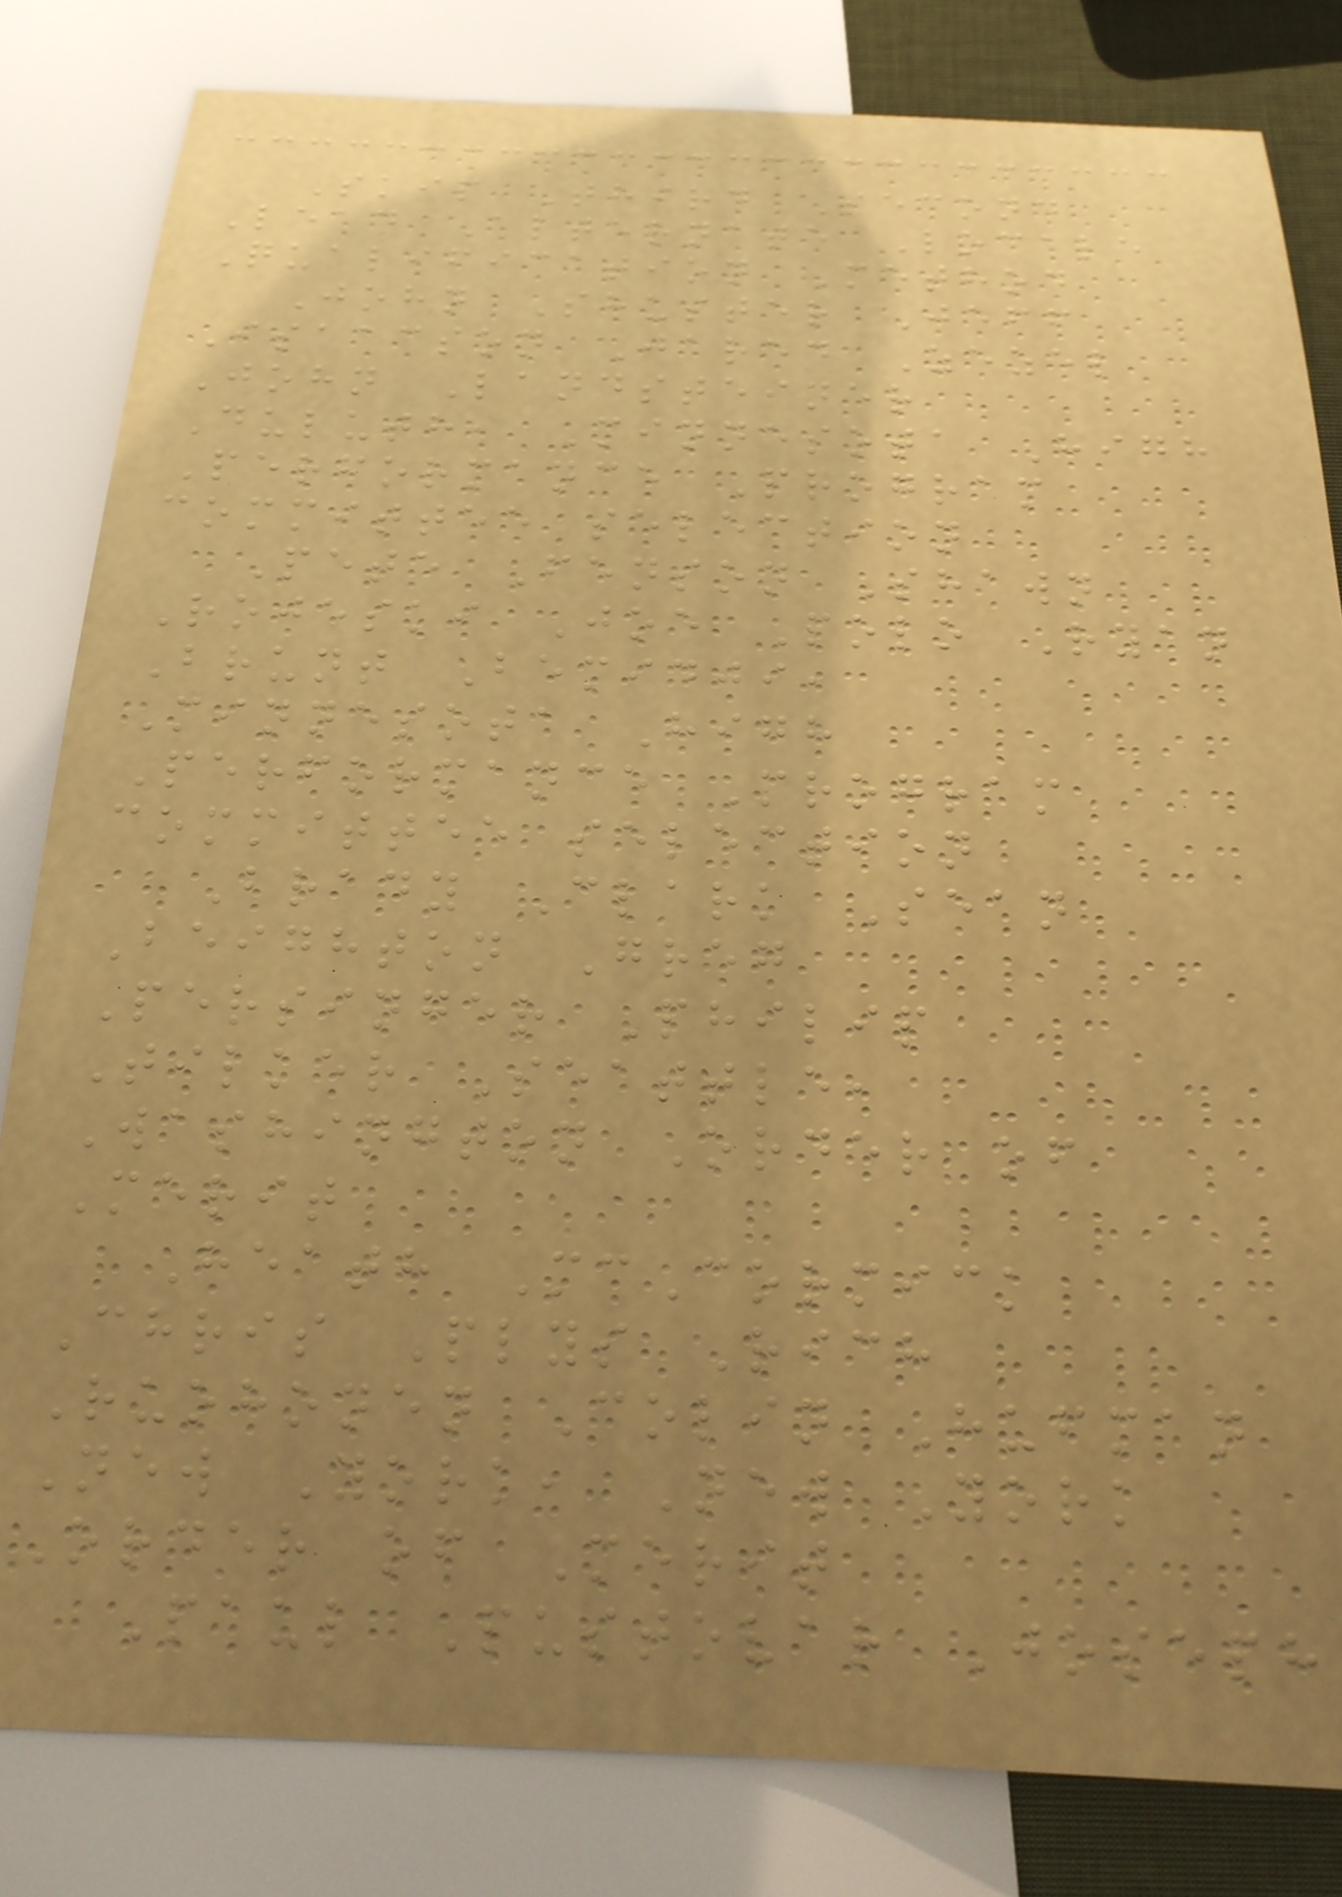Skip Third Second
Lead Alternate Locale
Qualification Method
John Shuster Jeff
Isaacson Jared Zezel
John Landsteiner
Duluth, Minnesota High
Performance Program
committee selection
Pete Fenson Shawn
Rojeski Joe Polo Ryan
Brunt Bemidji,
Minnesota High
Performance Program
committee selection
Brady Clark Sean
Beighton Greg
Persinger Philip
Tilker Seattle,
Washington Order of
Merit
Heath McCormick
Chris Plys Rich
Ruohonen Colin Hufman
New York, New York
Order of Merit
Paul Pustovar Joseph
